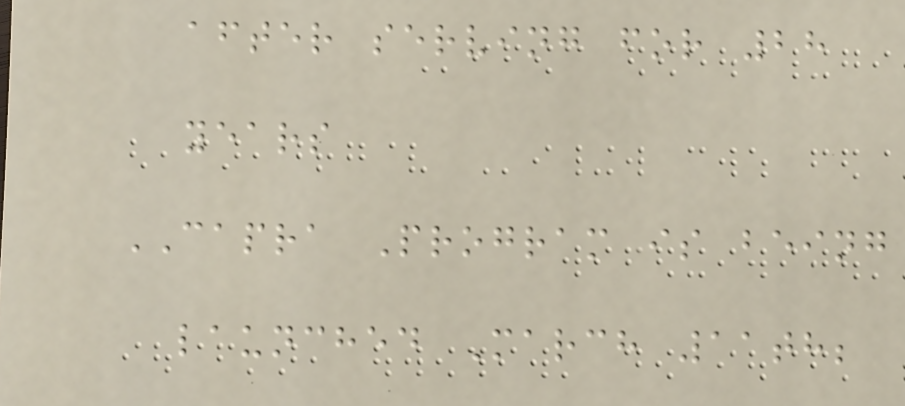after serving for 28
years
CAPRA Program is being
launched March 11th;
